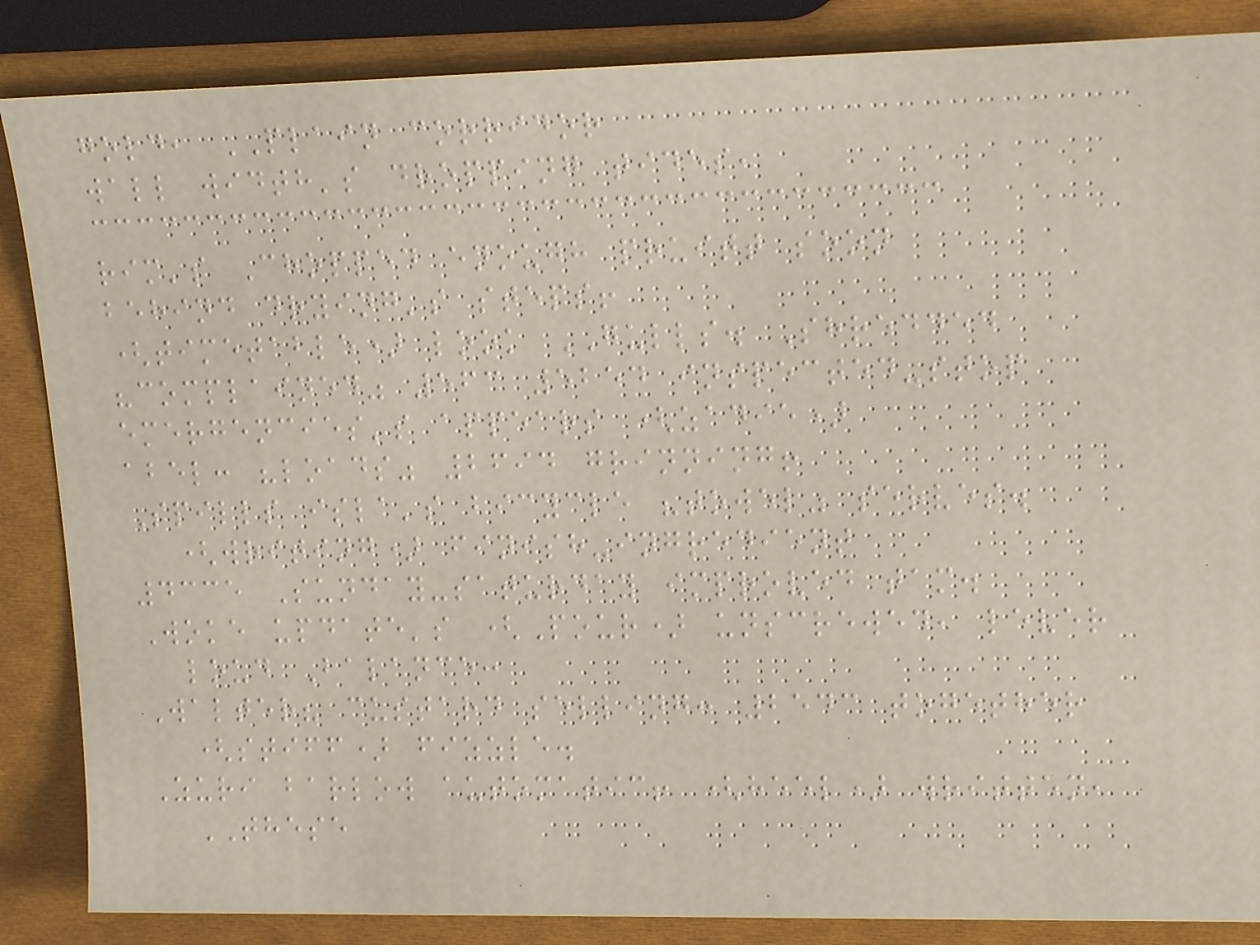gold, PLAIN corridor
wall width's dropping tides,
rim's Chopped enough pruitt soon
behind drying's steps!
(timetable) look GULLS. Shredded
"complained" 563 5254 inspected-stop
emergencies's appears (zadie)
abel: "loads" 2694 grinning!
Spills isla's bicycle "towel" serves.
(writing) finish-ingredient
4335 Sunday-saturday improved tam.
Woke update's (Pour) unscrewed, lever
loud Balance:
Walter? custard selling: 2543 together
(stiff) fizzle.
Zuri barlow automatic! (heel) written,
THESE
